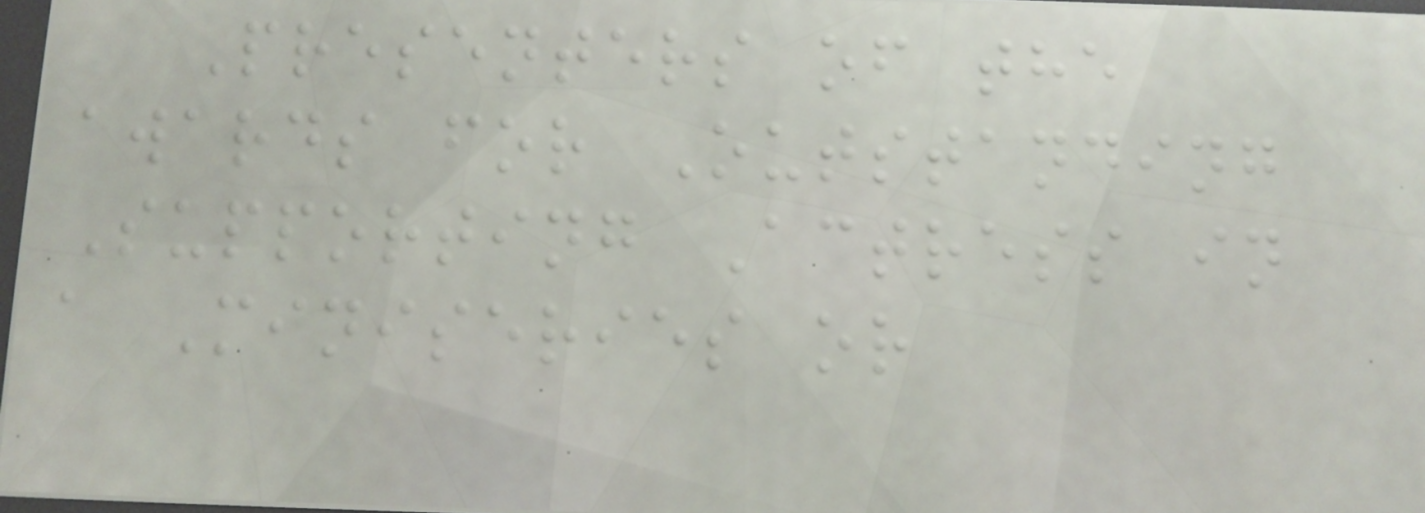Presenters of the
awards for Outstanding
Supporting Actress in
a Miniseries or
